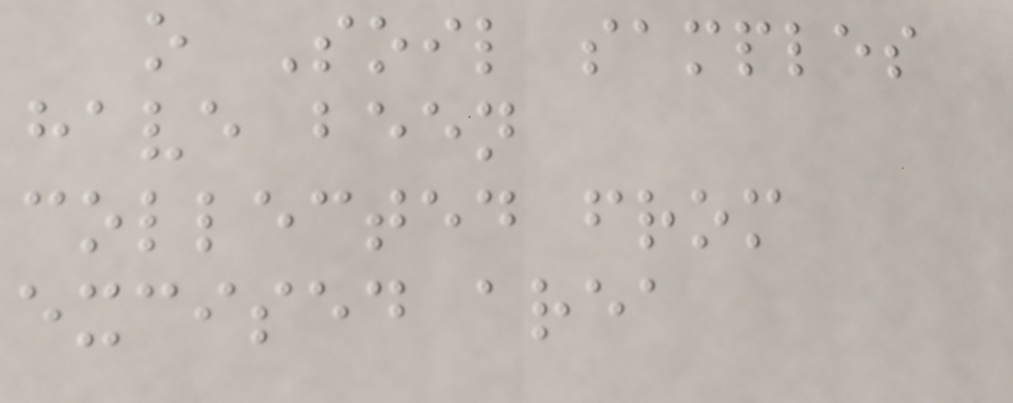o Soil samples
have been
collected from
excised area
